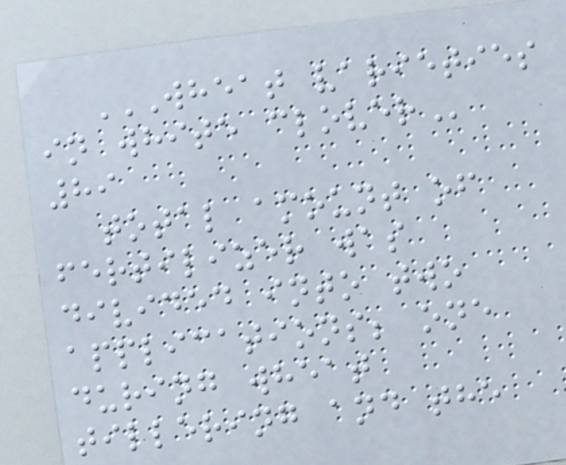WHEAT VARIETIES
IN WHITE CLOVER
89
total amount of
fertilizer was
divided into two
applications; one
during wheat
tillering and the
